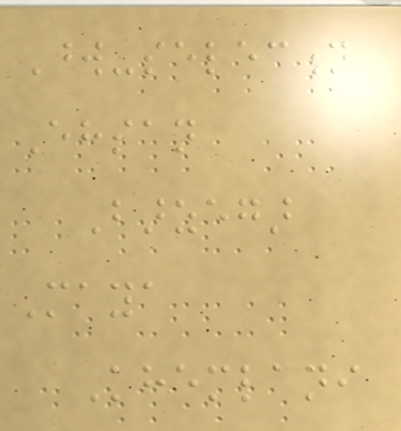Word-selection
Ehsan
Barzegar
Maya
Khemlani
